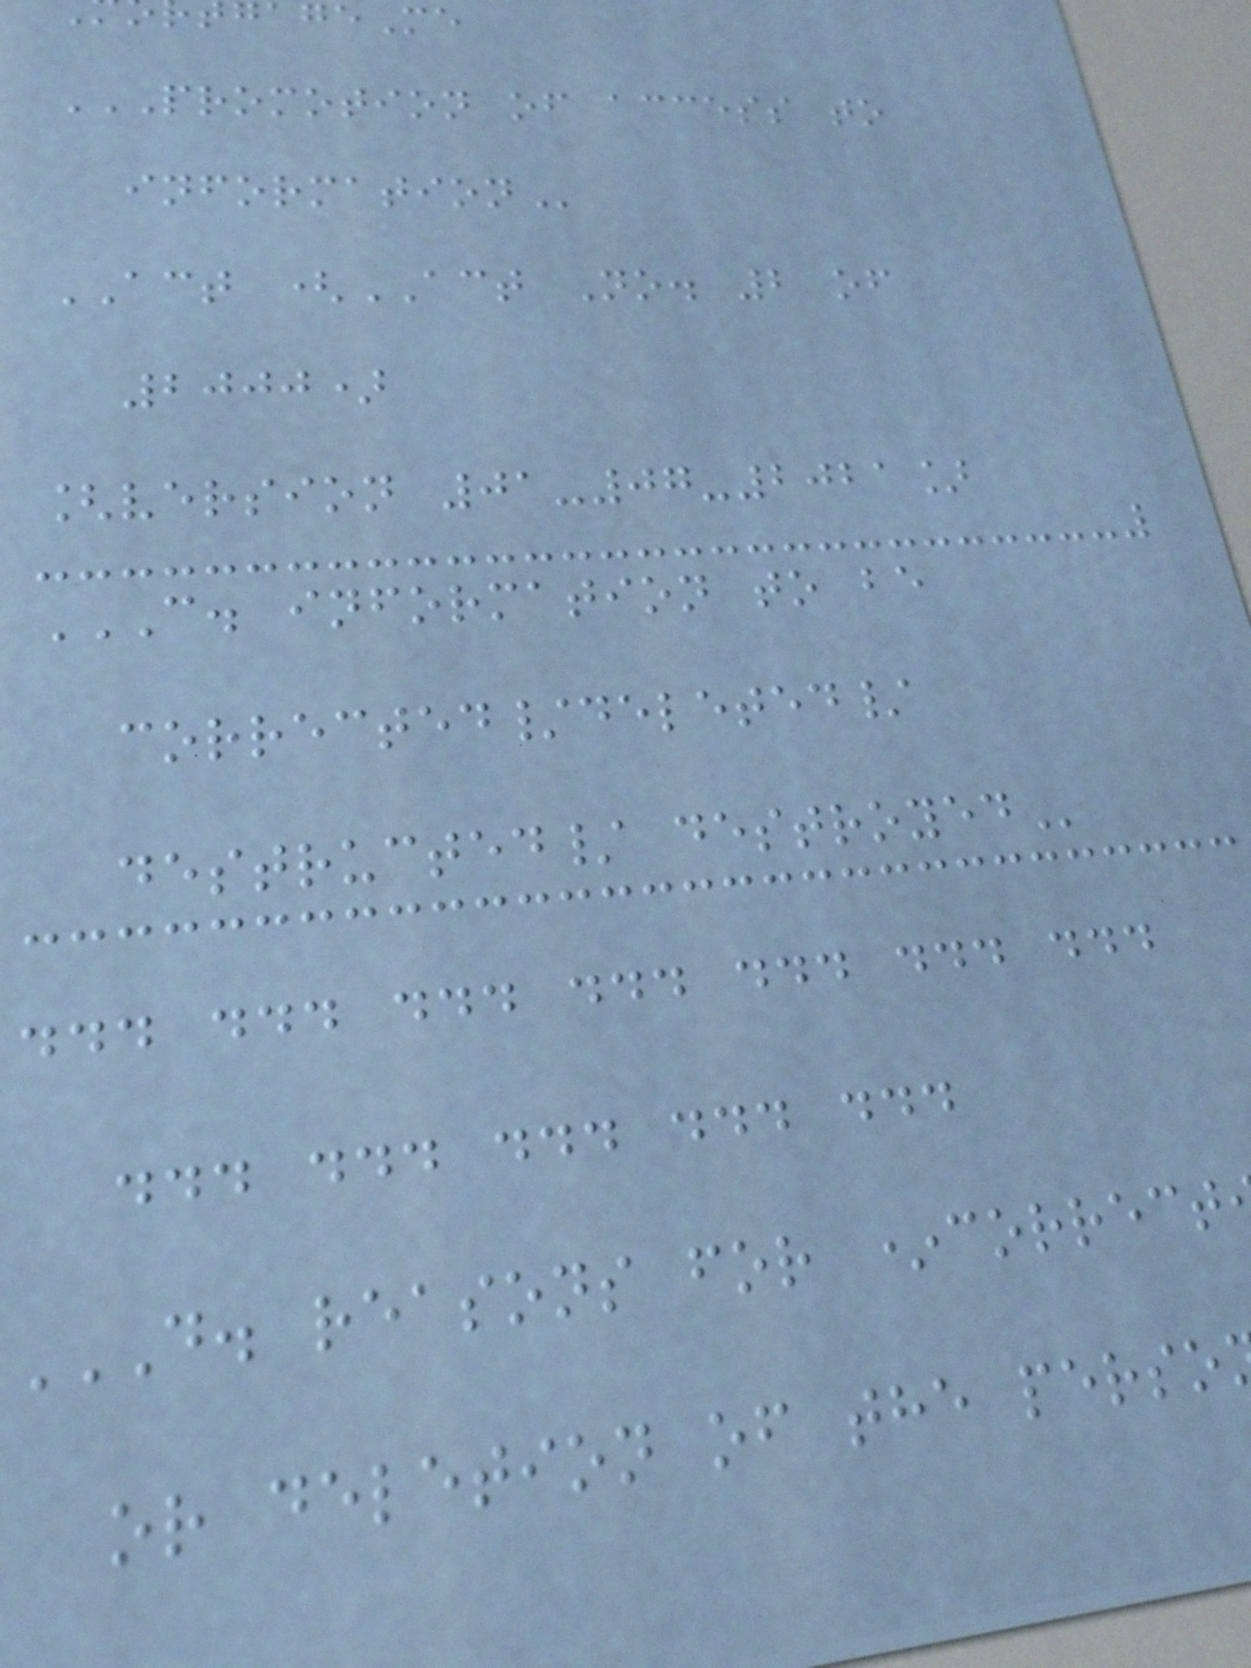geMe
PROMOTION OF ACCESS TO
ACT (ACT No. 2 of
2000)
[version 01-07-2021]
C. INFORMATION TO BE
corrected/deleted/
destructed/
... ... ... ... ... ... ...
... ... ... ... ...
or deletion of the
